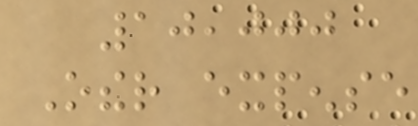10,000
Other expense
